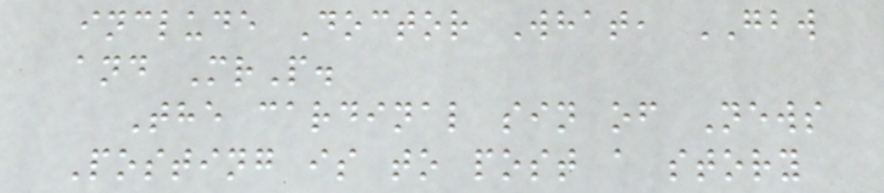include Doctor What, GBW
and MrP.
The cardinal sin of News
Posting is to post a story
